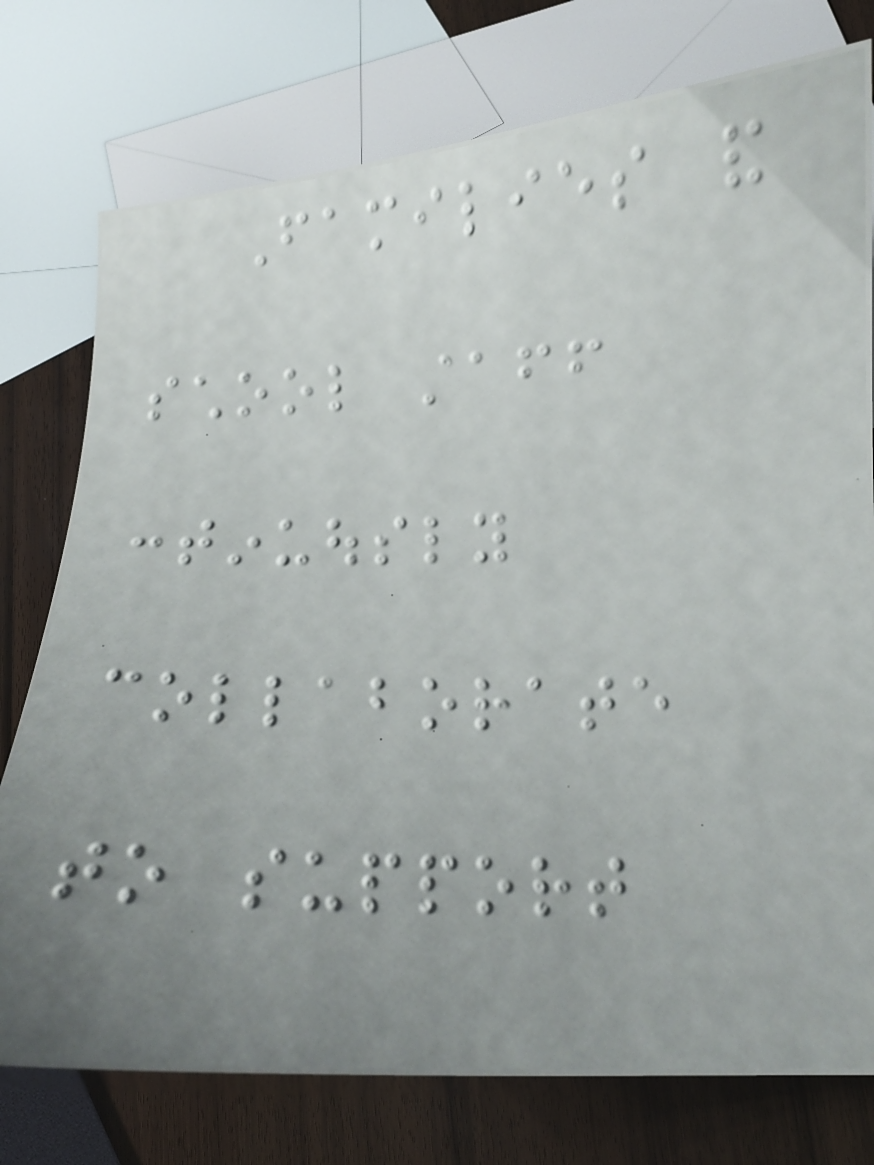Families and
school staff
continuously
collaborate
to support
